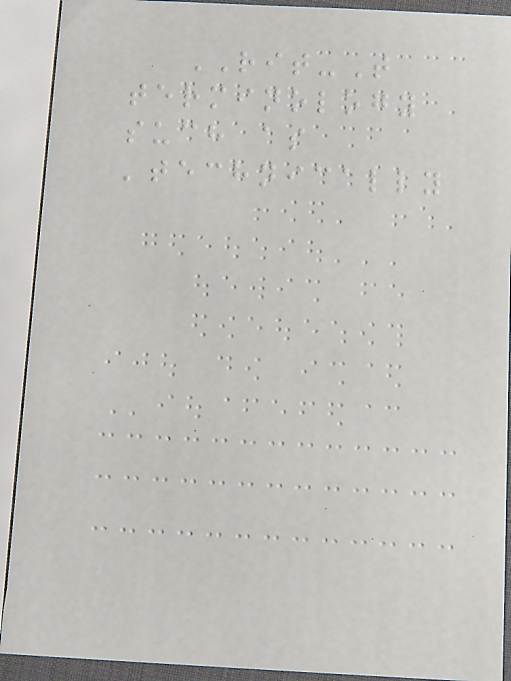RIT-T
terminology
such as
'technically
